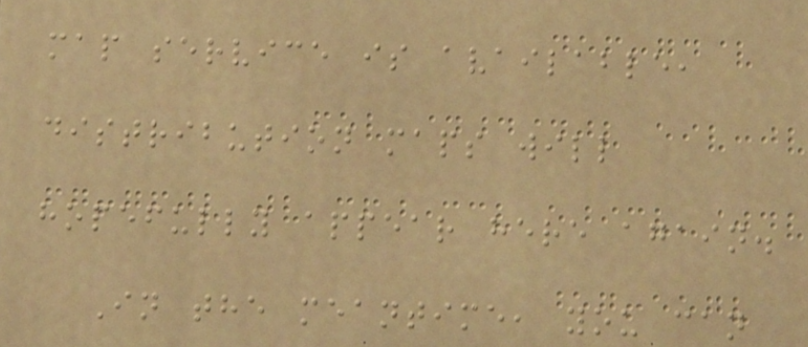map service is available,
distribution maps will
hopefully appear here again.
In the meantime, you can
